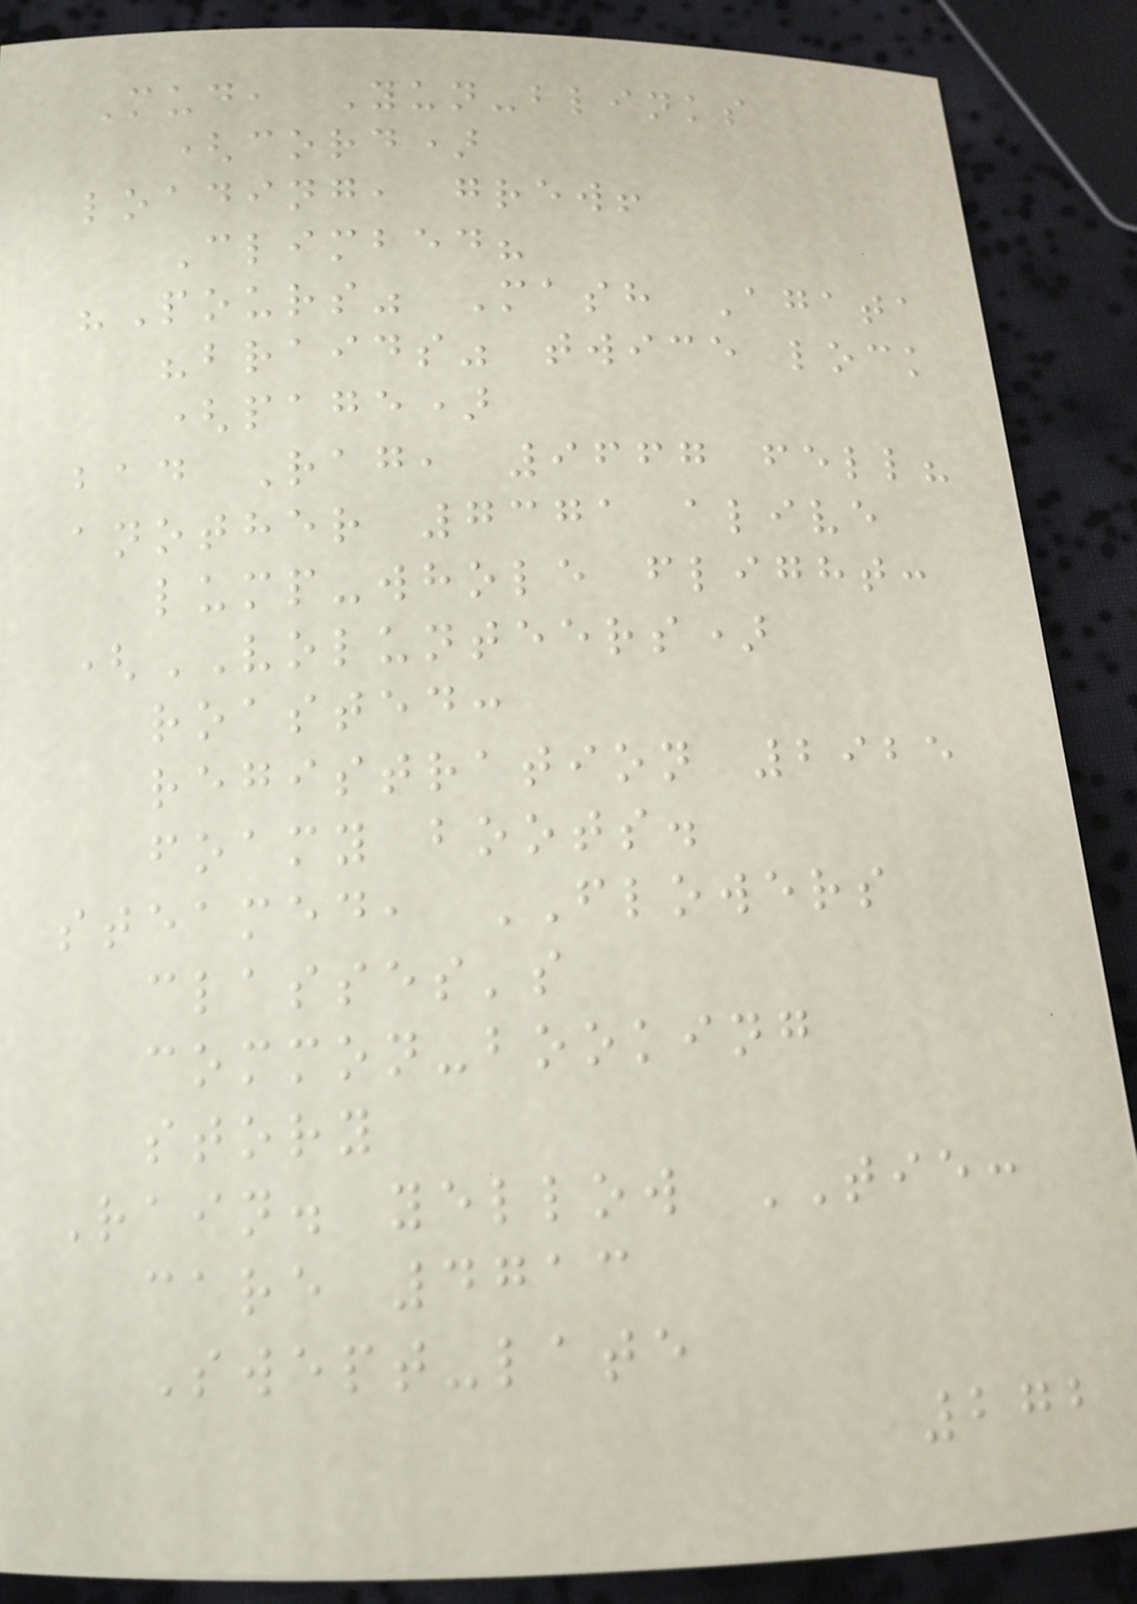Mud, Yun-blinks
(cord)
loading, grew!
Climbed?
"Pours" Mash Agata
"braids" twice lock
(page)
bad Rag, 9667 fell?
another 7371 alive
lump-whole flight:
(VOLUNTEERS)
roasted:
registration 2925
foamy boots.
steamed, FLOWERS
classes's
common-booking
story
Rain. yellow TIE:
care 4713
Swept-late
272
